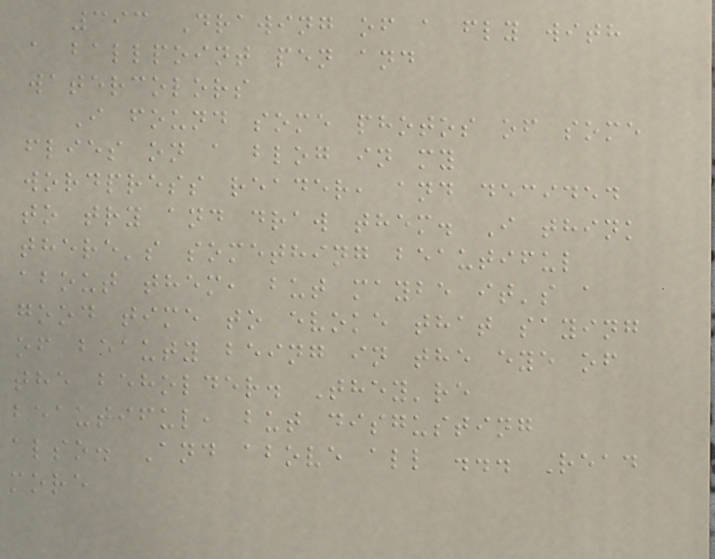393 Drawing of a fly with
a ballpoint pen and
watercolors
I found some photos of some
flies on a blog in my
wordpress reader, and decided
to try and draw them. I think
there's something beautiful
about them, but maybe it's a
good time to evoke that saying
of beauty being in the eye of
the beholder. They're
beautiful, but disgusting
also. And above all ... Read
more
